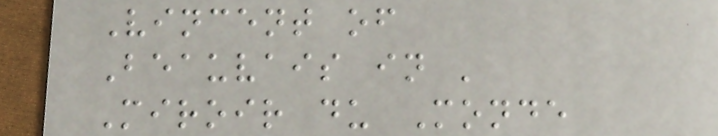Vincent of
Beauvais in '
Miroir du Monde
